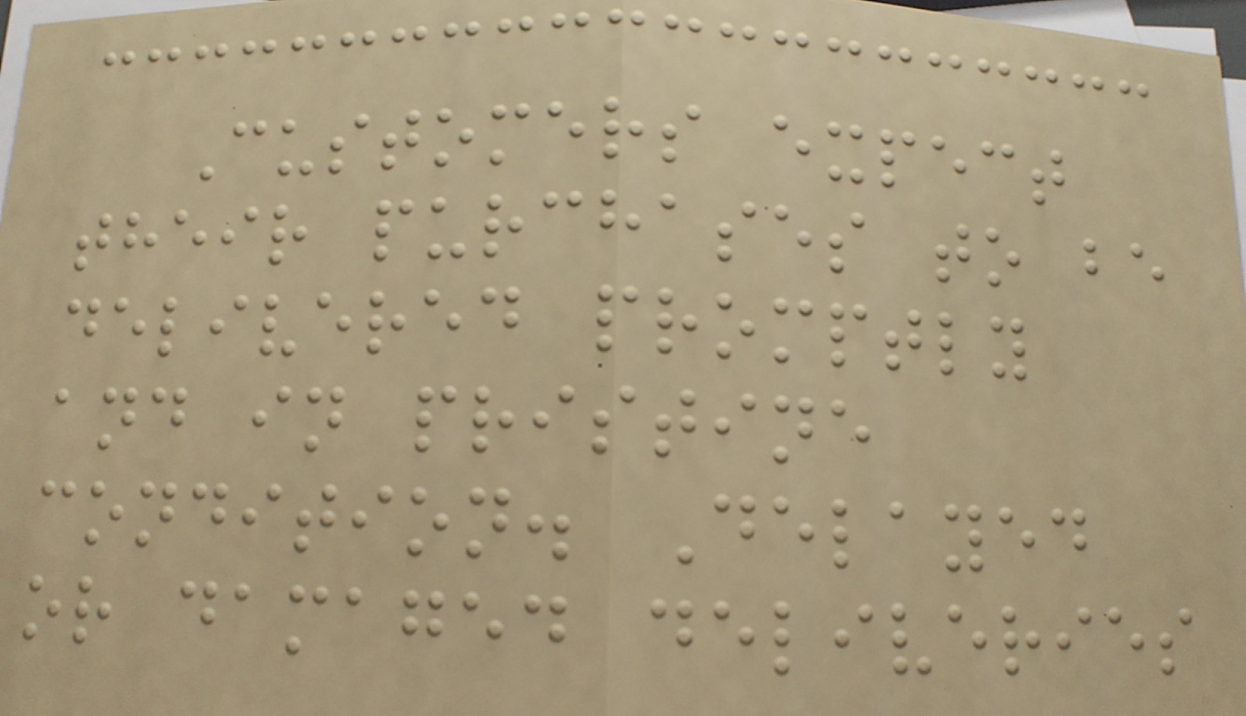Customers expect
their purchases to be
delivered promptly
and in pristine
condition. Delayed
or damaged deliveries
